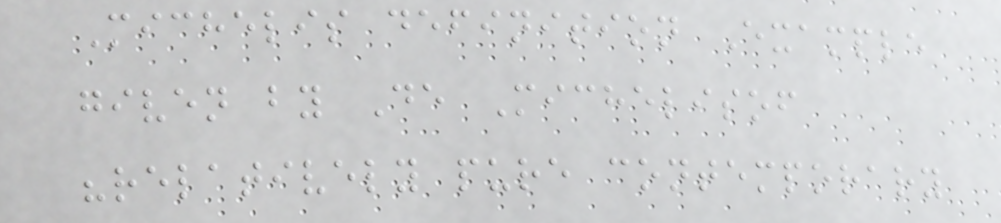Michelis definition Example
given by De Michelisof
"relatively pure contemporary
